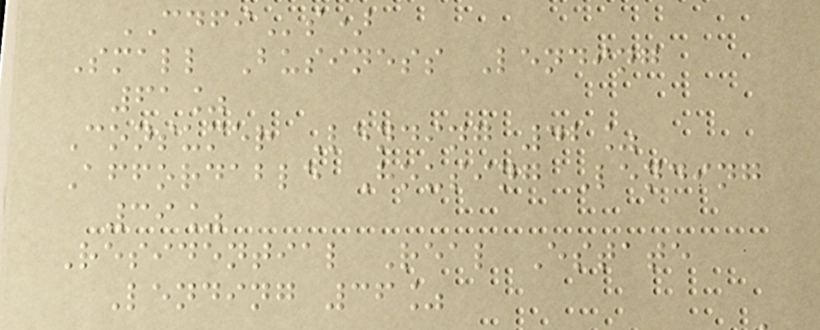CDFIs)
Small Business Lending
61%
Consumer Lending 42%
Affordable Housing Lending
39%
Residential Real Estate
Lending 36%
